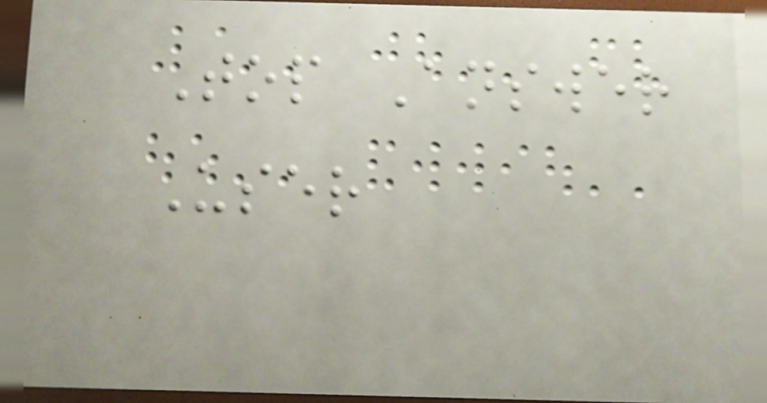Top Answer
User
